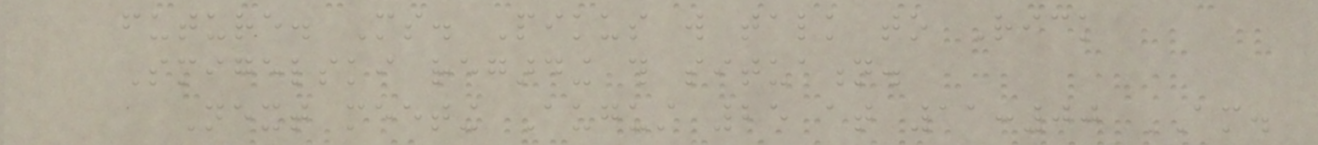future. Ms. Pikus will talk to Rick
Smigelski regarding this situation.
Next meeting August 25 at 11:00 AM.
